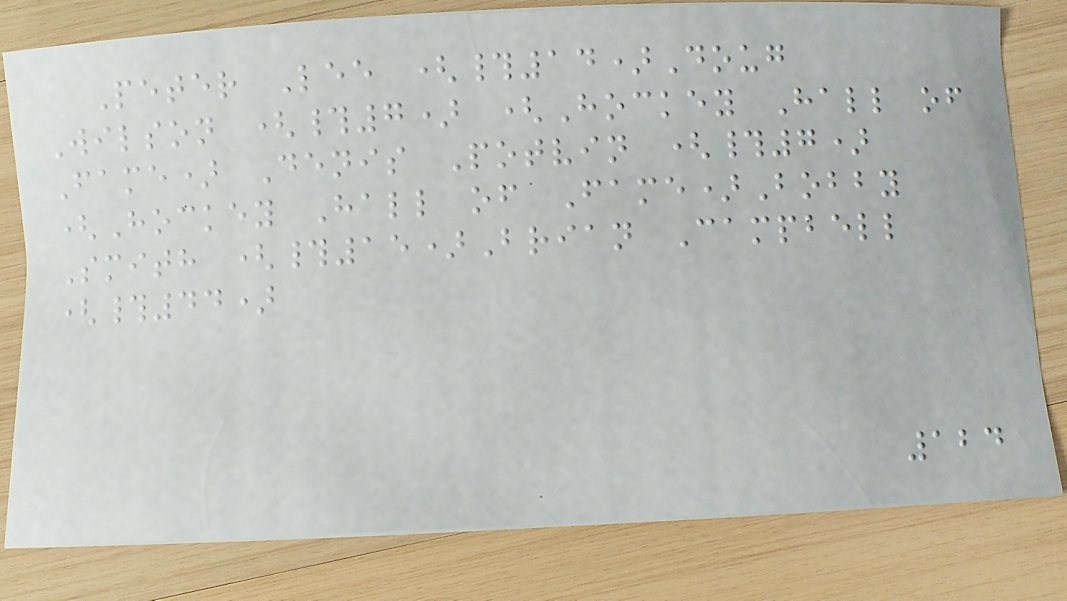Peter Lee (#14)Doug
Wilson (#7) (Hockey Hall of
Fame) Denis Potvin (#7)
(Hockey Hall of Fame)Bobby
Smith (#15)Brian Campbell
(#44)
124
